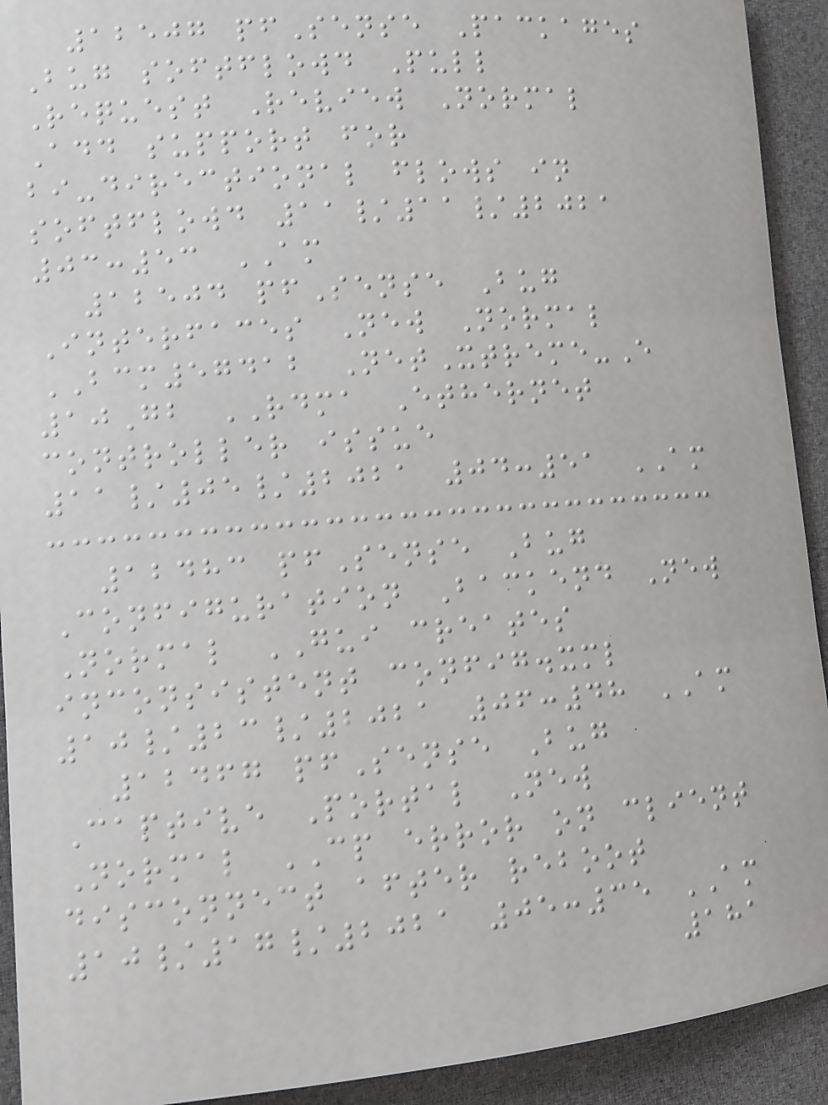12507 pfSense Packages
Bug softflowd Pull
Request Review Normal
Add support for
bi-directional flows in
softflowd 11/11/2021
03:53 AM
12504 pfSense Bug
Interfaces New Normal
BCM57412 NetXtreme-E
10Gb RDMA Ethernet
controller issue
11/05/2021 04:51 AM
12483 pfSense Bug
Configuration Backend New
Normal GUI creates
inconsistent config.xml
10/23/2021 06:48 AM
12467 pfSense Bug
Captive Portal New
Normal CP error on client
disconnect after reboot
10/17/2021 05:35 AM
181
